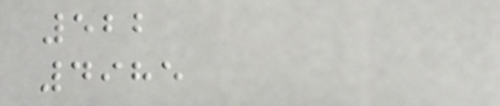522
4985
